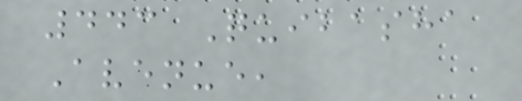443 Quibasha
Avenue,
